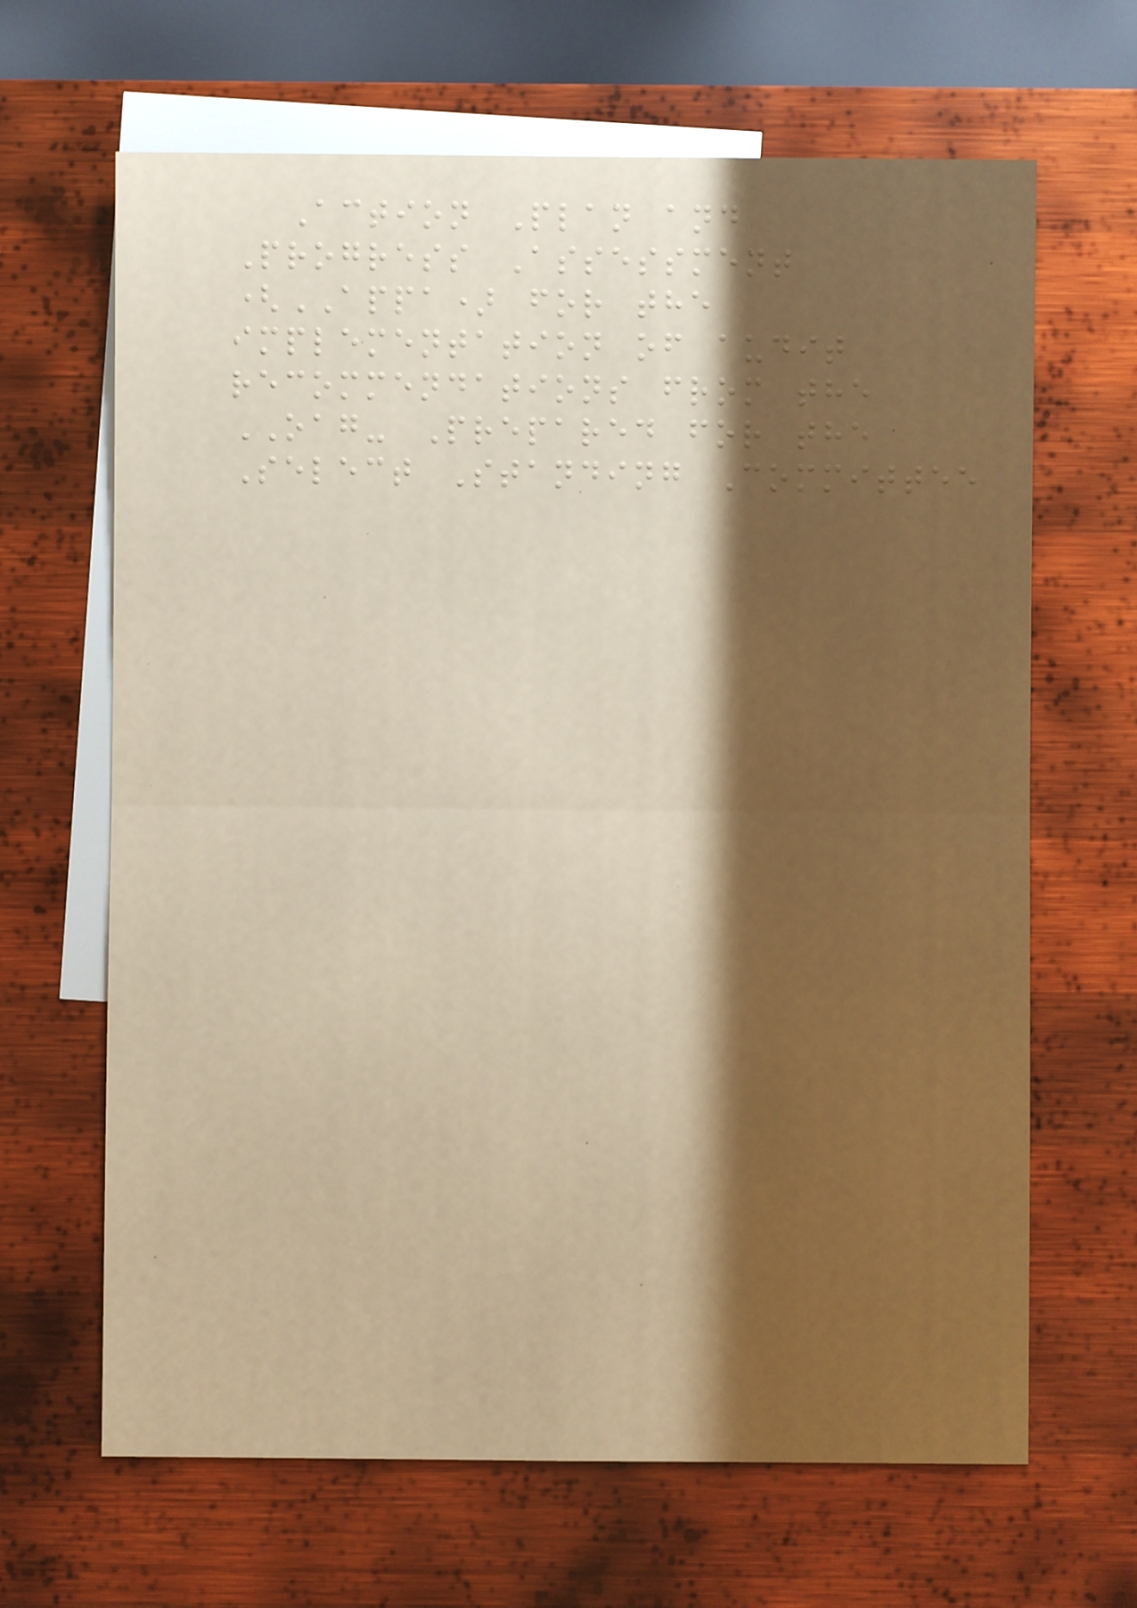Action Plan and
Progress Assessment
(APPA) for the
implementation of audit
recommendations from the
OAG- Prepared for the
Select Standing Committee
